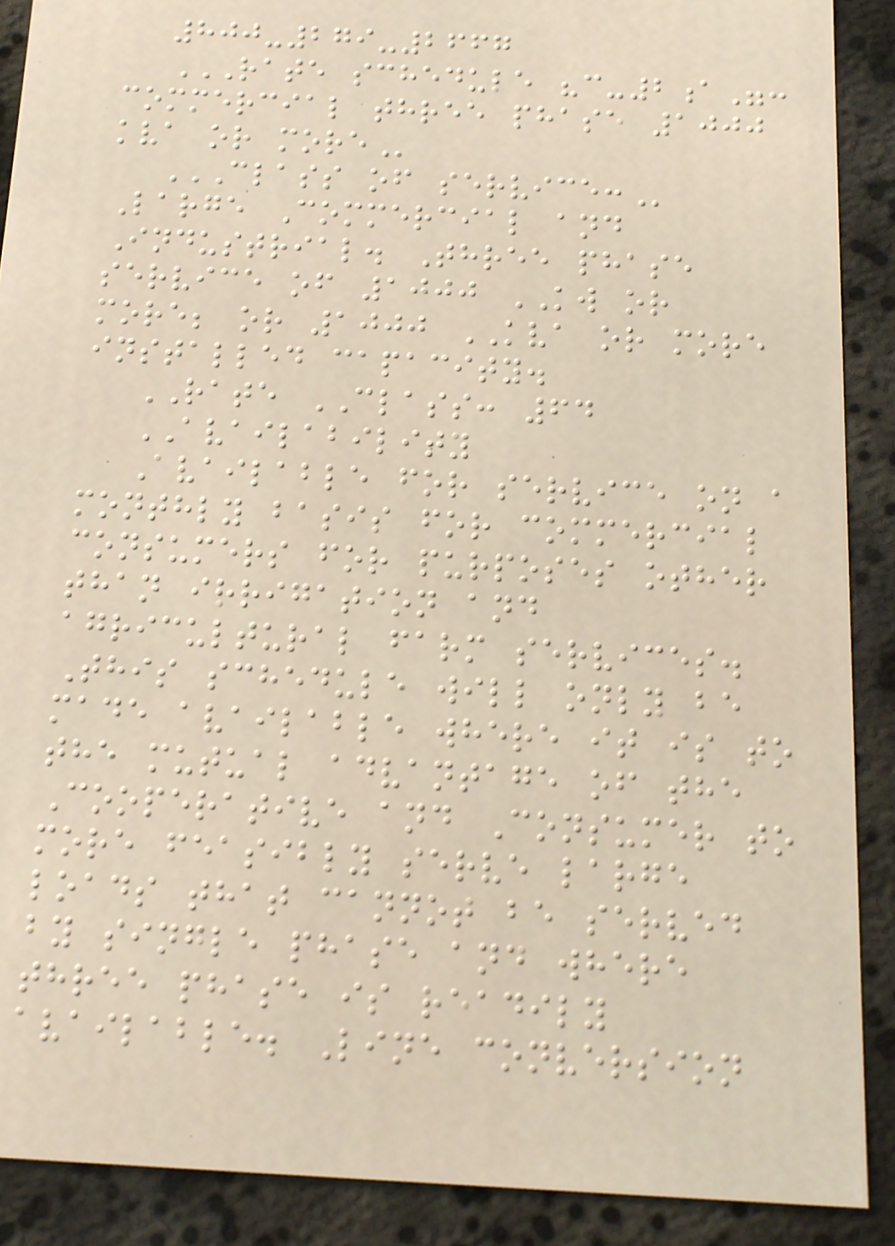800-279-2667
RATE SCHEDULE "C-2A":
COMMERCIAL THREE PHASE 1000
KVA OR MORE
CLASS OF SERVICE:
Large Commercial and
Industrial. Three phase
service of 1000 KW or
more; or 1000 KVA or more
installed capacity.
RATE CLASS: 64
AVAILABILITY
Available for service on a
monthly basis for commercial
consumers for purposes other
than irrigation and
agricultural farm services.
This schedule will only be
made available where it is to
the mutual advantage of the
Cooperative and Consumer to
more feasibly serve large
loads that cannot be served
by single phase and where
three phase is readily
available. Line conversion
